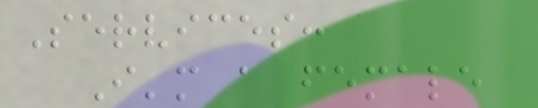Services:
I'm a female
